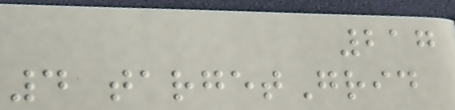217
4 targetGrid
